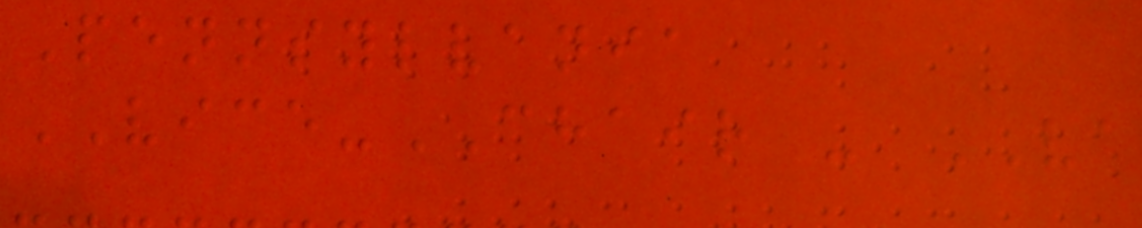Pennsylvania
VICE-CHAIR - VA
